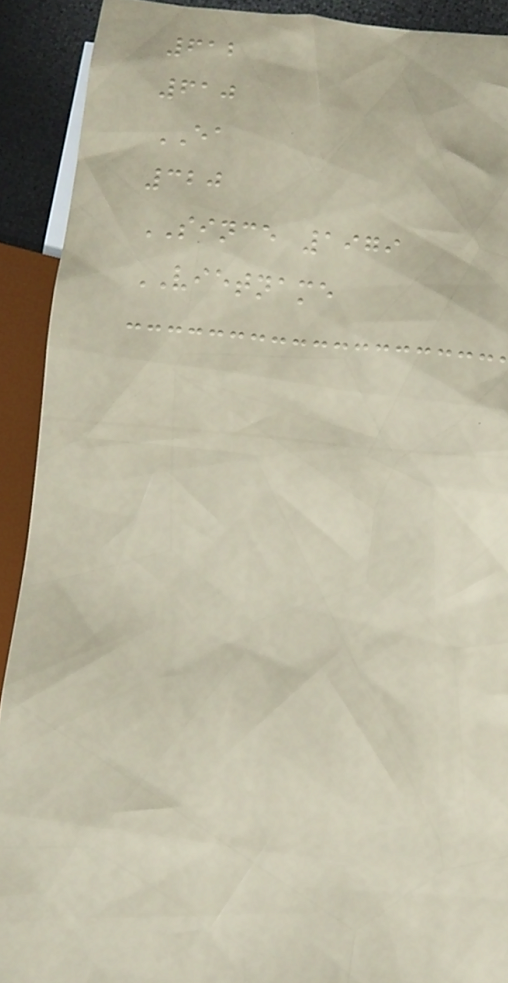612
610
EA
320
SINCE 1979
VIETNAME
